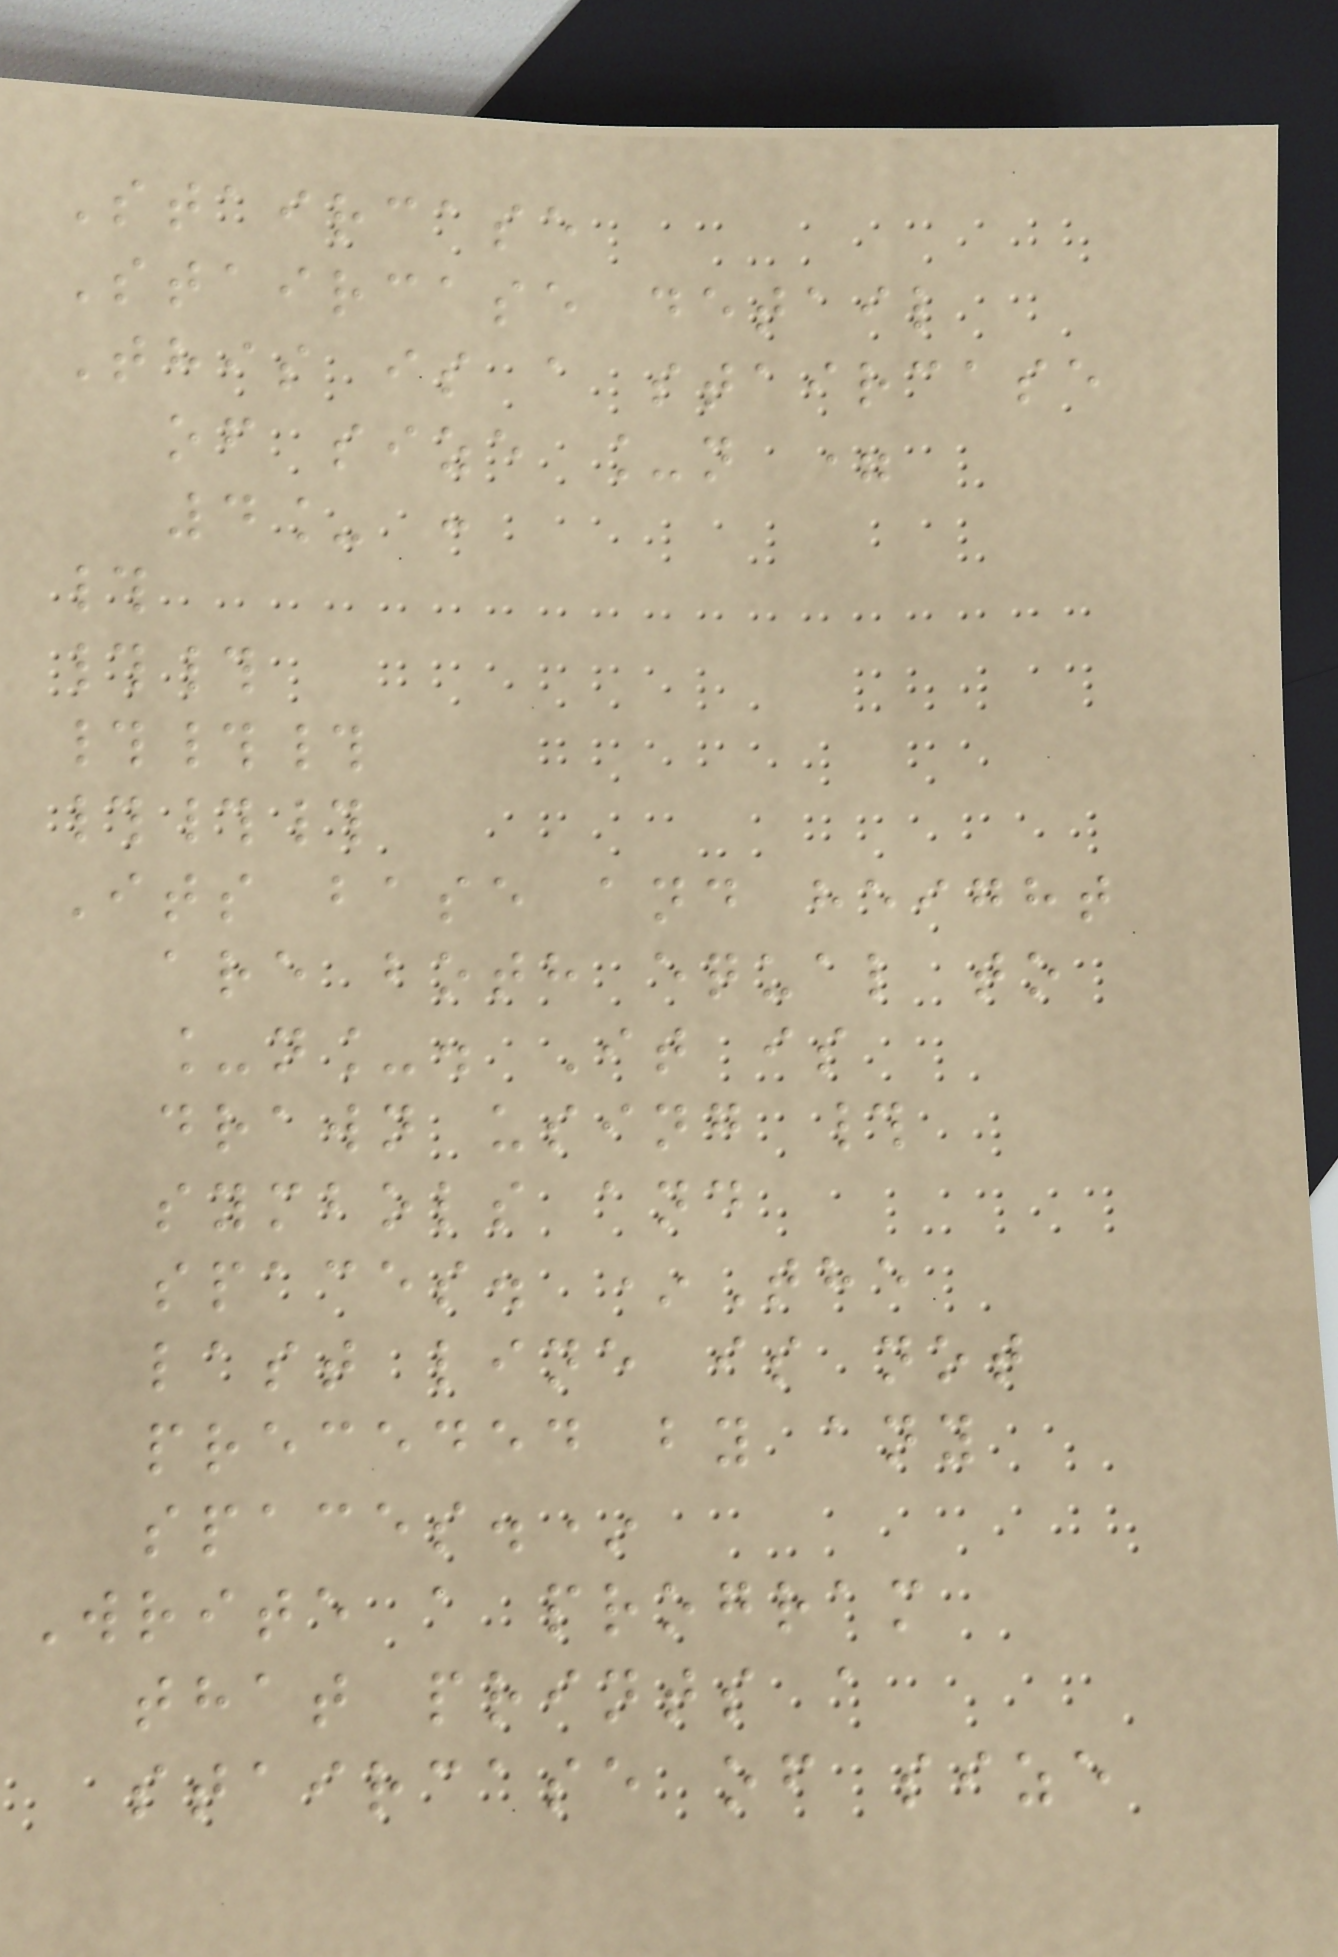Staircase
Staircase detail
This is a staircase
of size _n =
4_ :
#
##
###
###
Its base and height
are both equal to
_n_. It is
drawn using #
symbols and
spaces. *The
last line is not
preceded by any
spaces.*
Write a program
that prints a
staircase of size
